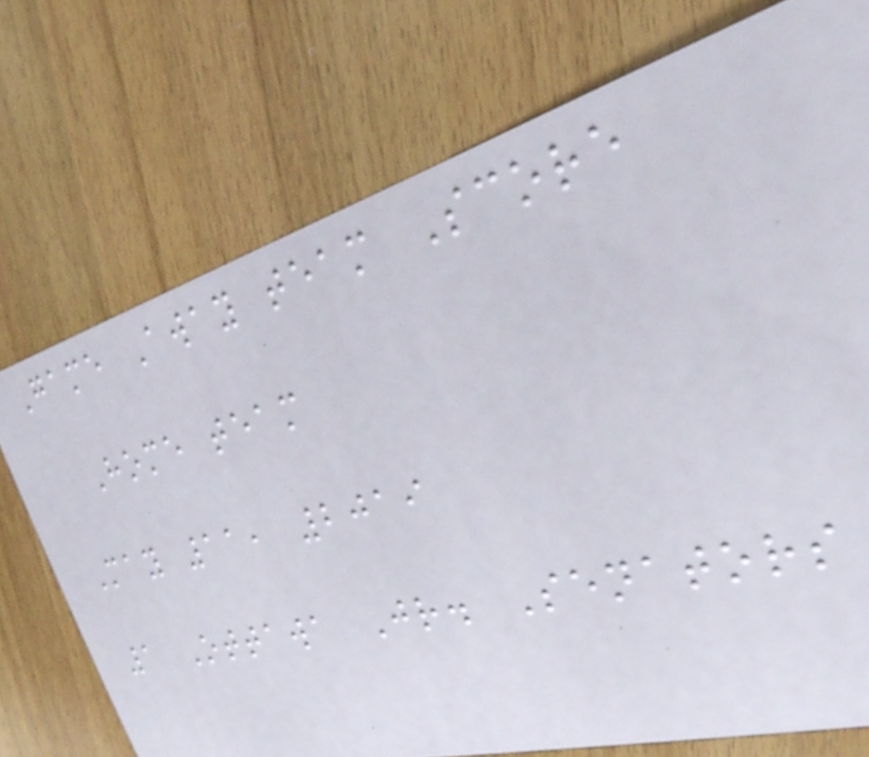Game Away team Score
Home team
May 11, 2019
1 Ottawa Jr. Senators
